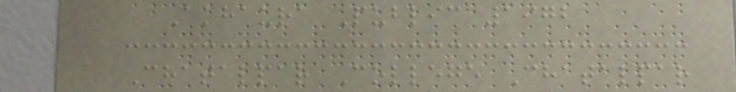Akhaura Public 1972
Chatalpar College Chatalpar
